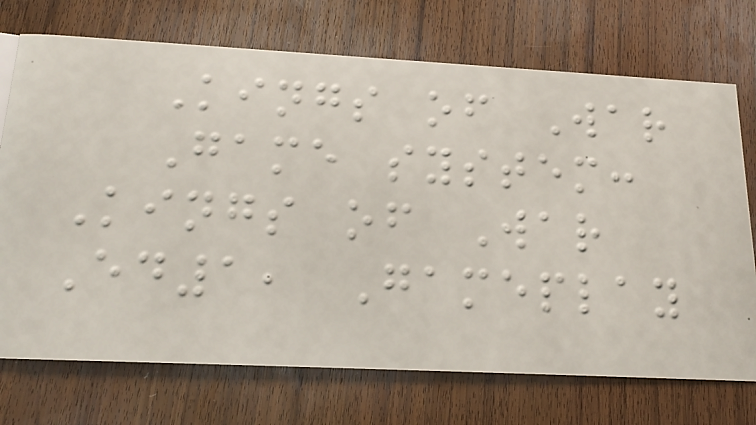Kings of War
Game system:
Kings of War
Ed1, Gameplay
